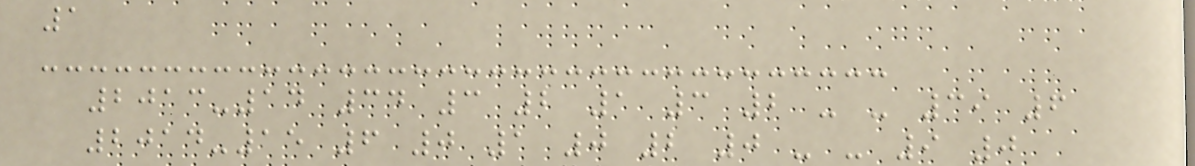1
2013-14 34 3 2 1 3 2 - - 39 6
2014-15 6 0 1 0 2 0 - - 9 0
